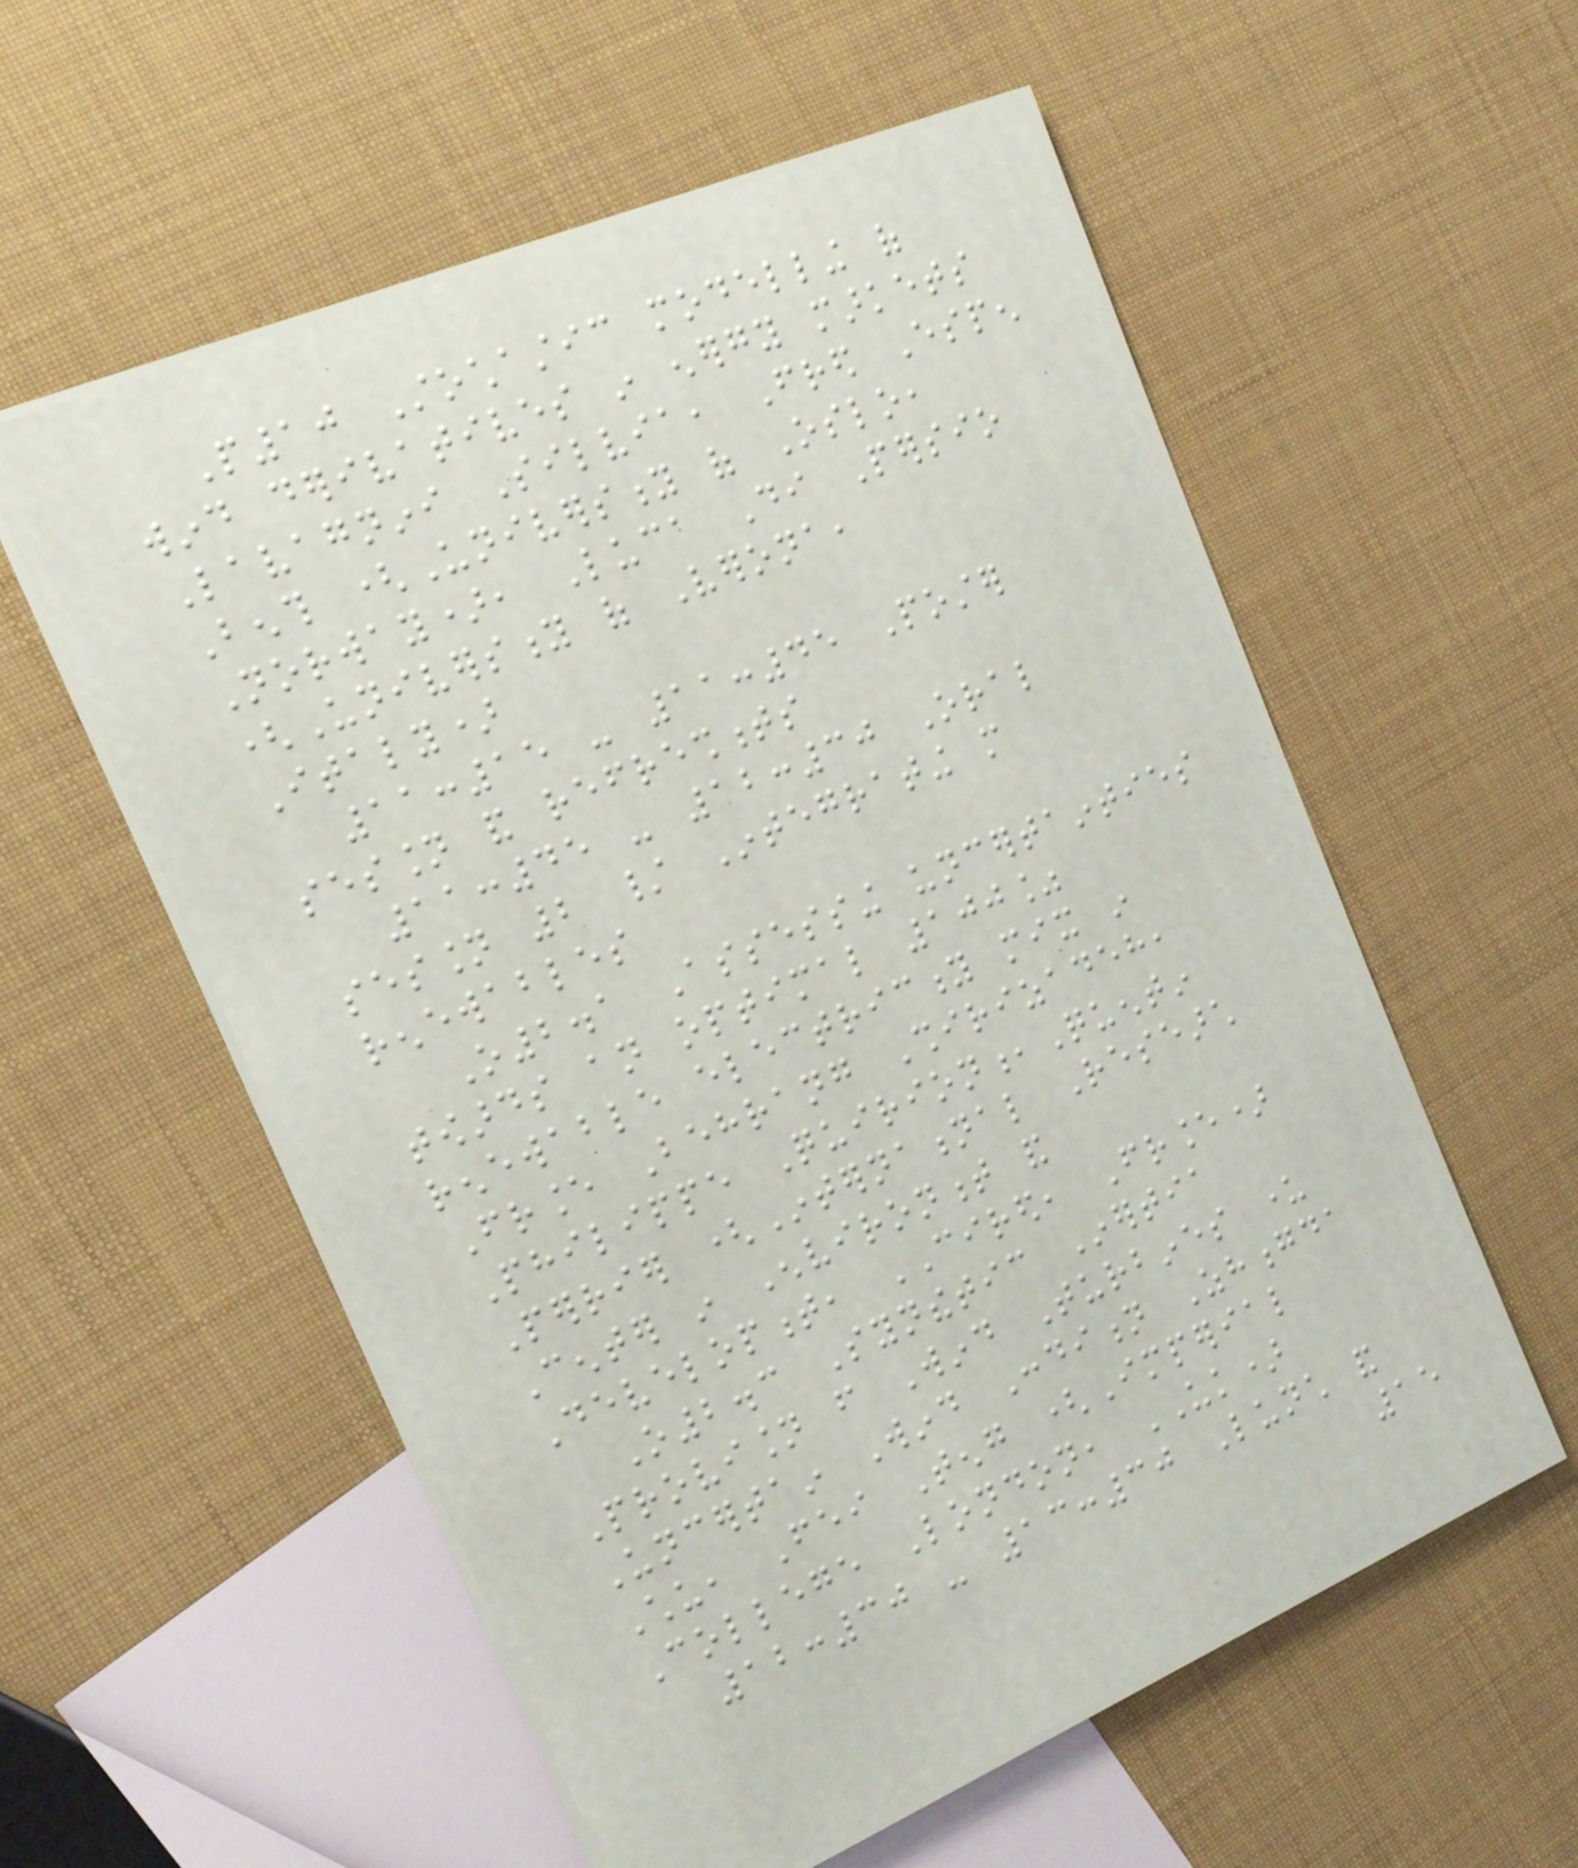P10 Stochastic modelling of
wind derivatives in energy markets
Lavagnini Silvia, Fred Espen
Benth (University of Oslo,
Norway), Luca Di Persio
(University of Verona,
Italy)
11:15 - 11:45 Poster
session and refreshments
11:45 - 12:30 Oral
session 2 / Integrating more
renewables
O2.1 Assessing uncertainties
towards an optimal 100%
renewable electricity mix in
France Behrang Shirizadeh,
Philippe Quirion,Quentin
Perrier (International Research
Center in Environment and
Development, CIRED, France)
O2.3 Synthetic Inertia
Provision from Wind Turbines under
Uncertain Wind Condition Zhongda
Chu, Fei Teng (Imperial
College London, UK)
12:30 - 13:30 Lunch and
15
